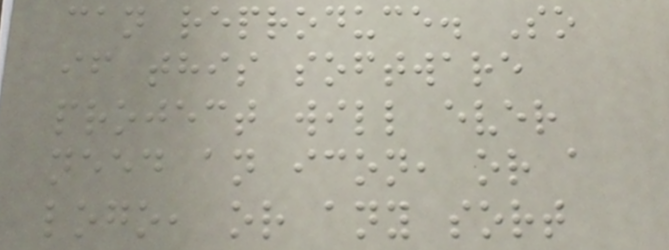can reproduce. So
if this software
project will ever
need an icon, or a
logo, or any sort
